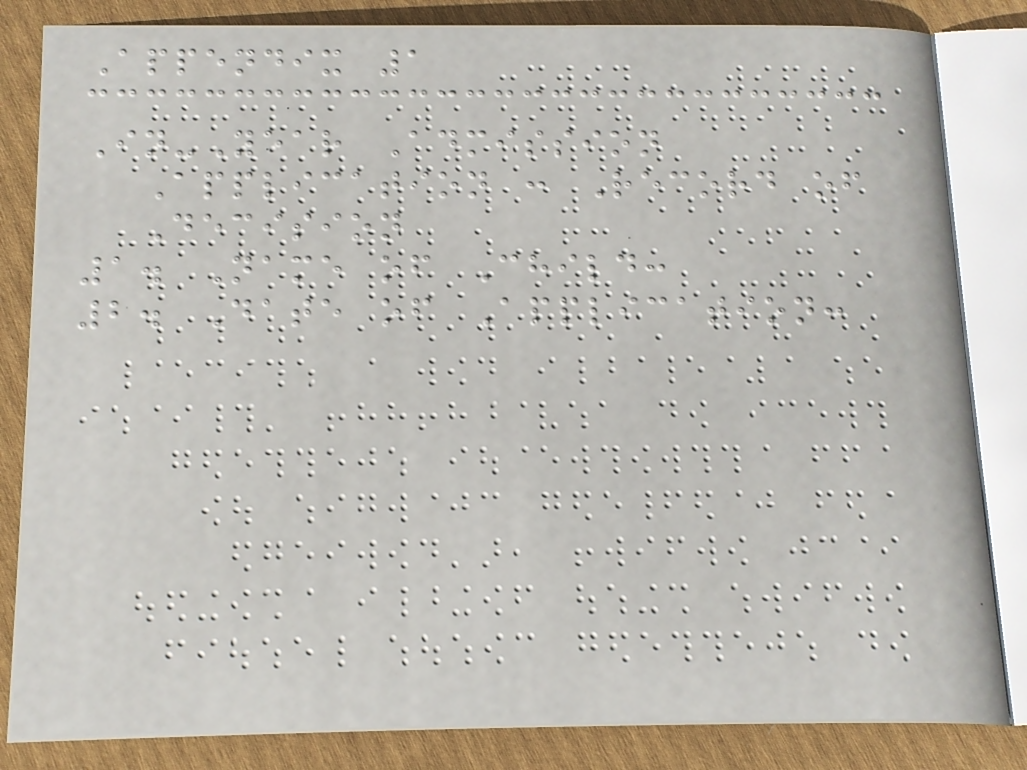Appendix 1
In-Year Admission
Application : Record of
Decision
1. Name of Child:
2. Date of Application:
